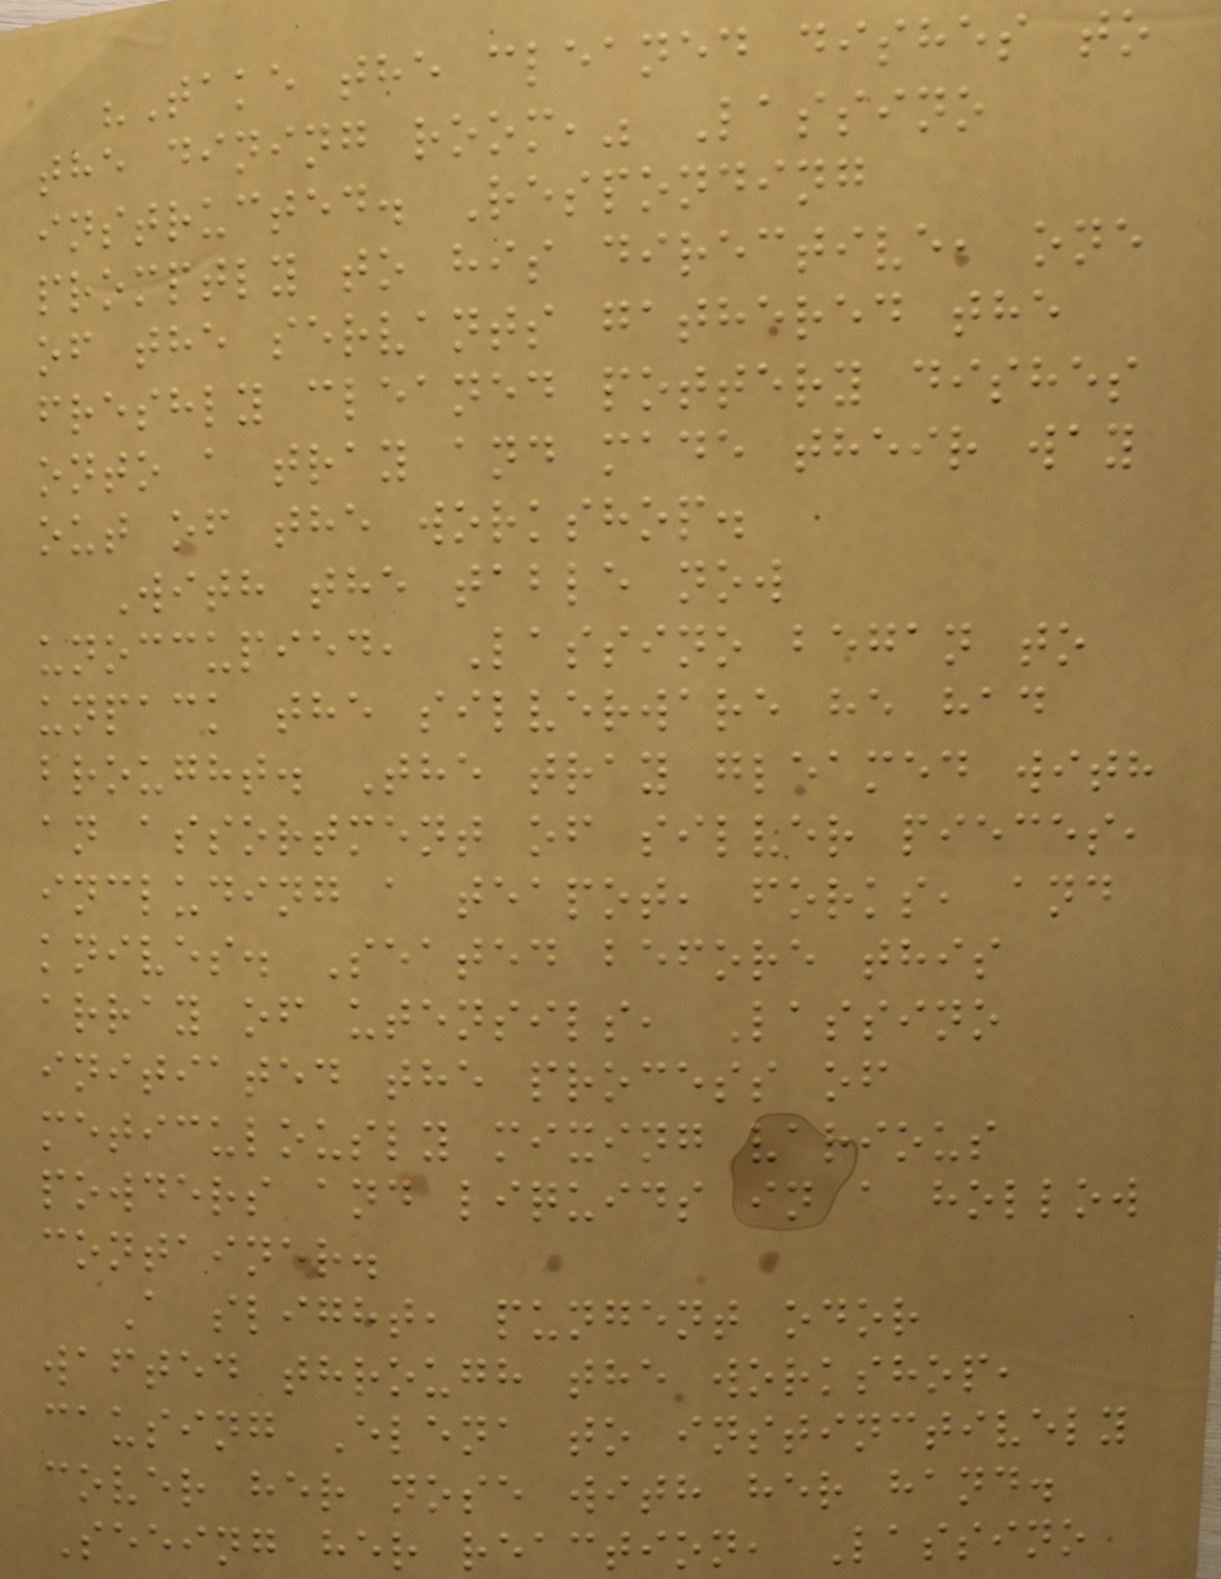"Take the cleaned dishes to
the dining room," Lassino
instructed. Responding
promptly to his directive, one
of the servants gathered the
freshly cleaned pottery dishes
onto a tray and made their way
out of the workshop.
With the table now
unoccupied, Lassino began to
unpack the silverware he had
brought. The tray gleamed with
an assortment of silver pieces,
including a teapot, forks, and
knives. Seated before this
array of utensils, Lassino
initiated the process of
meticulously mixing various
powders and liquids in a hollow
container.
A slight, pungent odor
wafted through the workshop,
causing Elena to instinctively
cover her nose with her hand.
Seeing her reaction, Lassino
